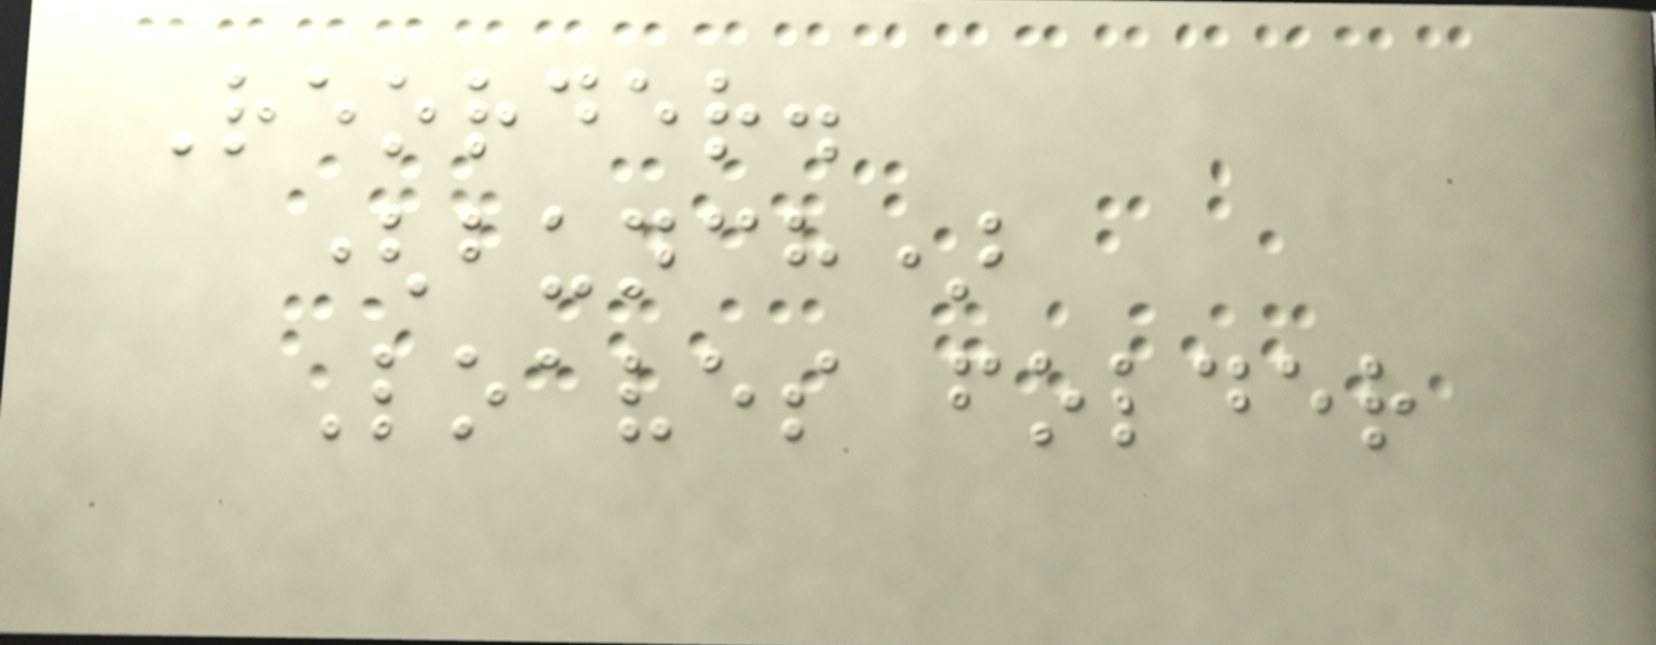Reorder.
(bunch)
Loaves folder
